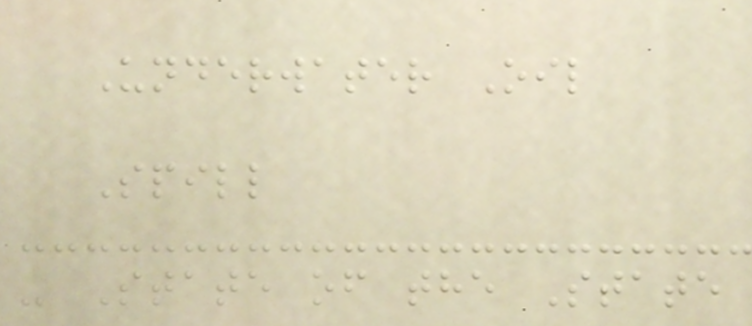Underwater Oil
Spill
- State of the State
